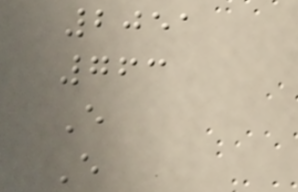2051
763
E
E
